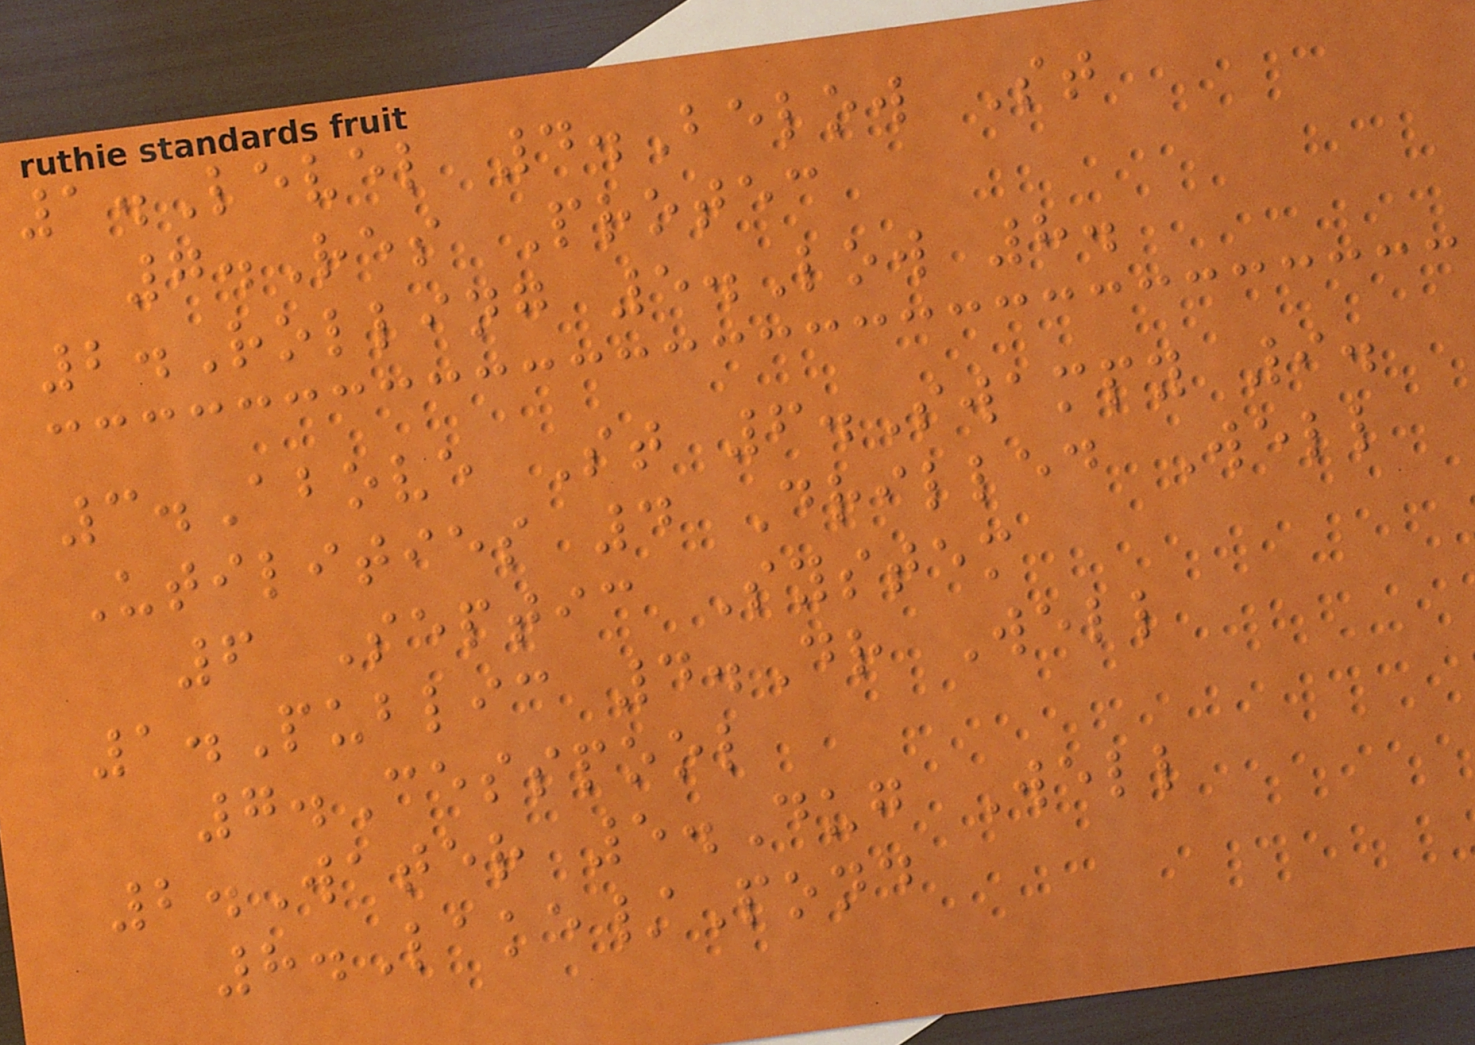1.Level 4.Below St
7.Res Protec
2.Rolling 5.Low 8.
3.Above St 6.Swampy 9.
Utilities 4 Drilled Well
6 Septic System
1.Public 4.Dr Well
7.Cesspool
2.Water 5.Dug Well
8.Lake/Pond
